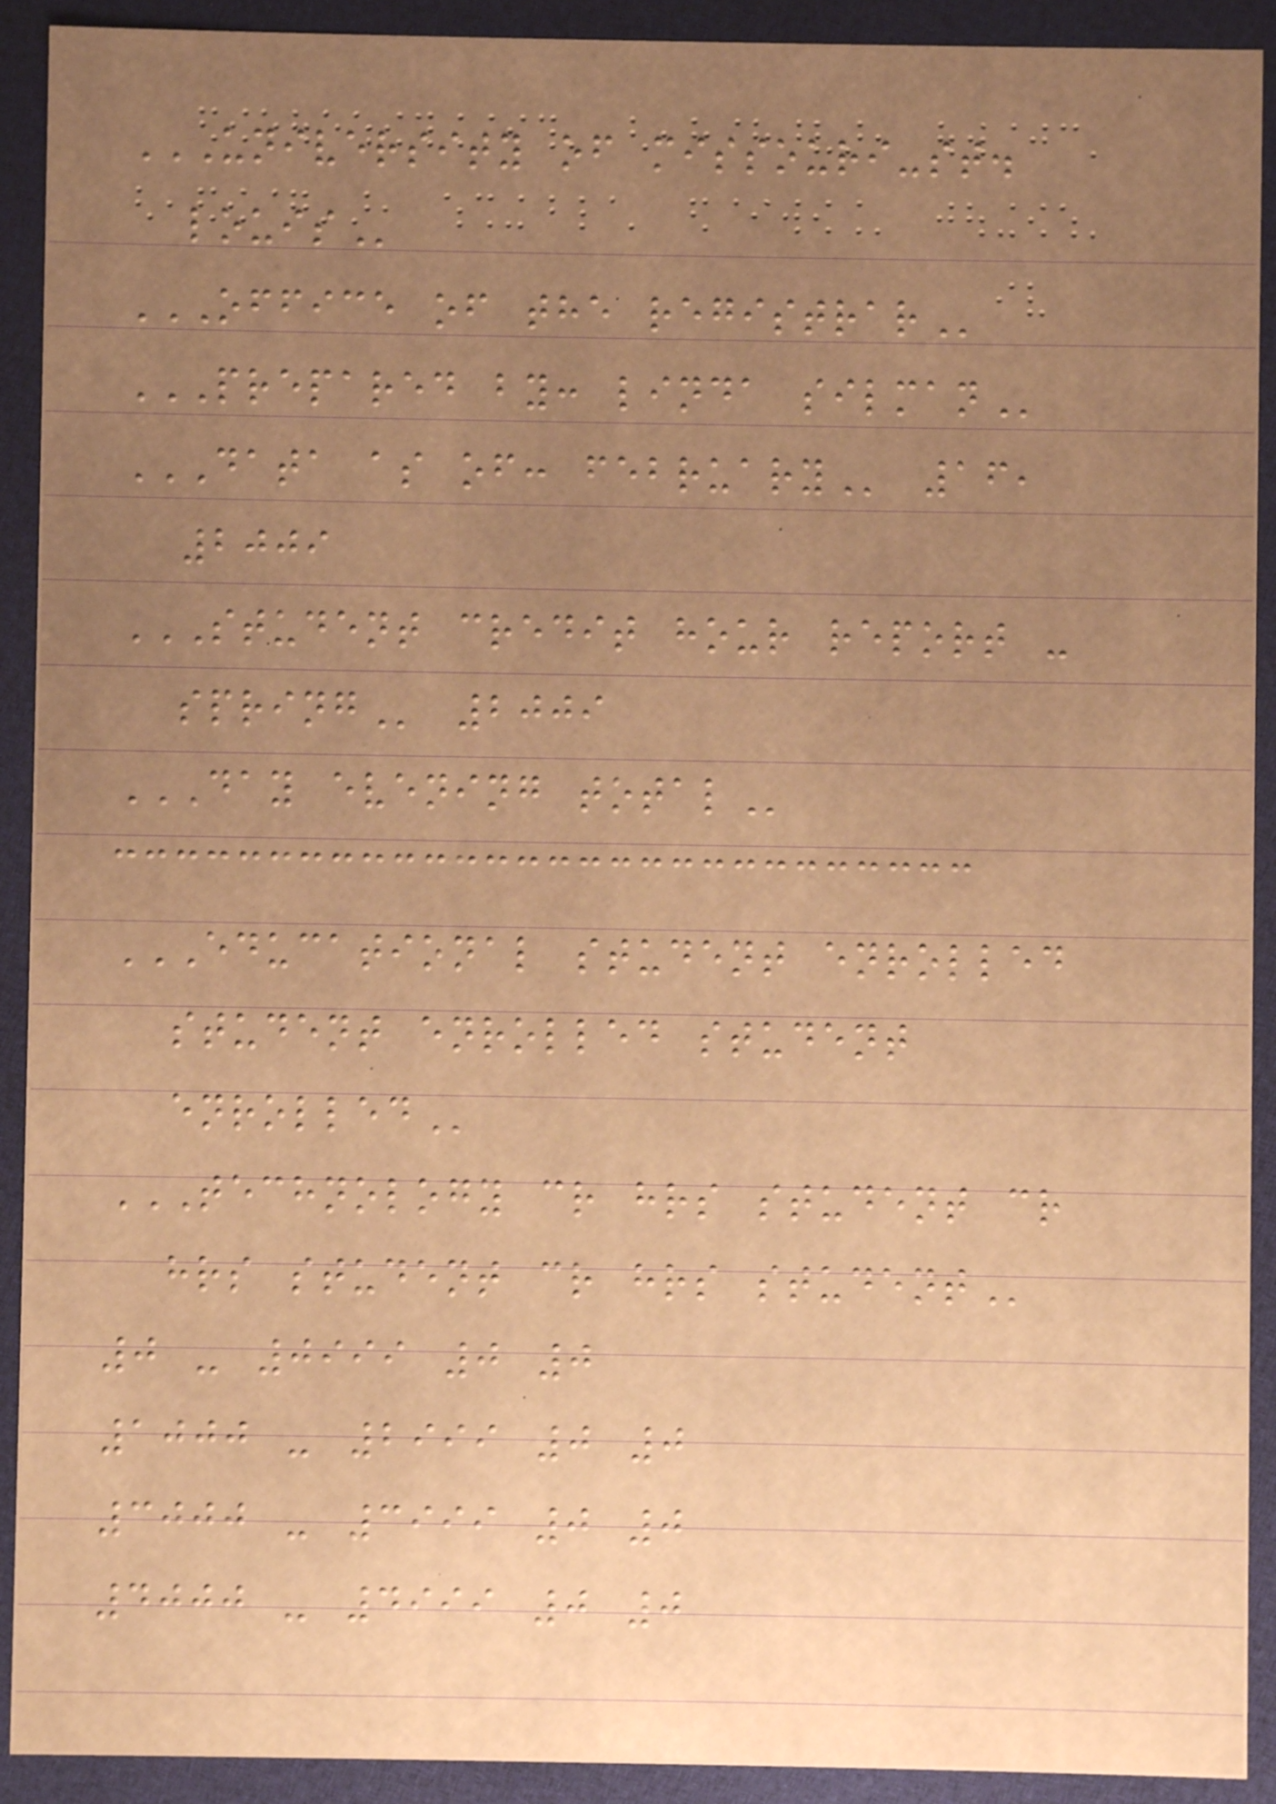UNIVERSITY OF MISSOURI-ST.
LOUIS
OFFICE OF THE REGISTRAR
PREPARED BY: LINDA SILMAN
DATA AS OF: FEBRUARY 16,
2009
STUDENT CREDIT HOUR REPORT -
SPRING 2009
DAY EVENING TOTAL
EDUCATIONAL STUDENT ENROLLED
STUDENT ENROLLED STUDENT
ENROLLED
TECHNOLOGY CR HRS STUDENT CR
HRS STUDENT CR HRS STUDENT
0 - 0999 0 0
1000 - 2999 0 0
3000 - 3999 0 0
4000 - 4999 0 0
